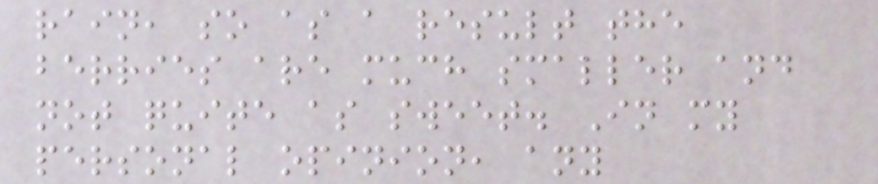rain, so as a result the
berries are much smaller and
not quite as sweet. In my
personal opinion, any
